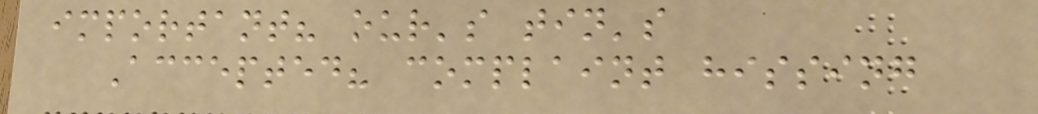important? our's tin's
Accepted? complaint hissing
